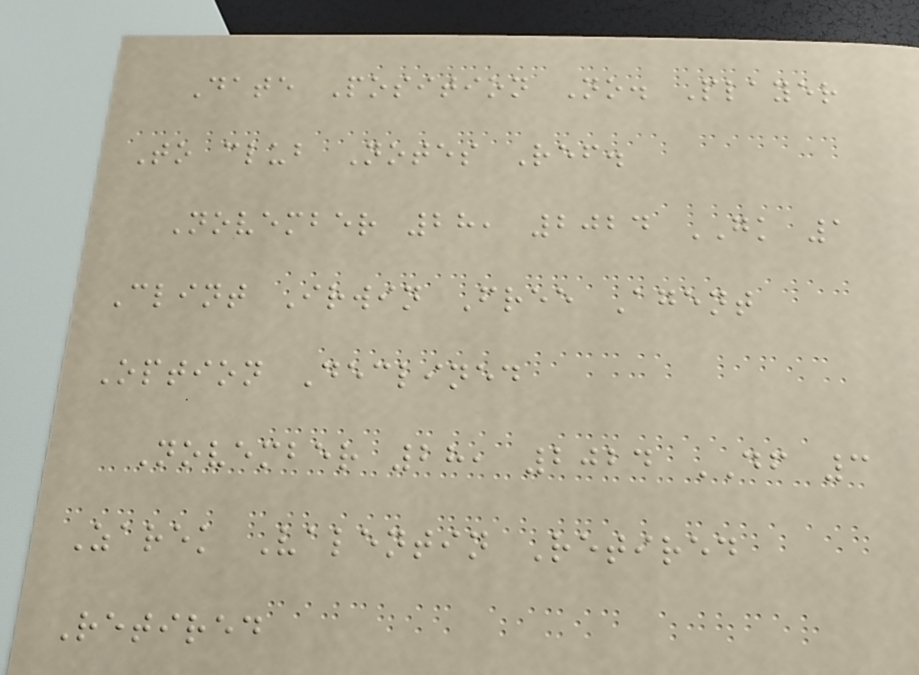Date Position No. Player
To club Notes Ref.
November 28, 2024 GK 1
Clint Irwin Free Agent
Option Declined
November 28, 2024 DF 3
Zarek Valentin Retired
Retired
